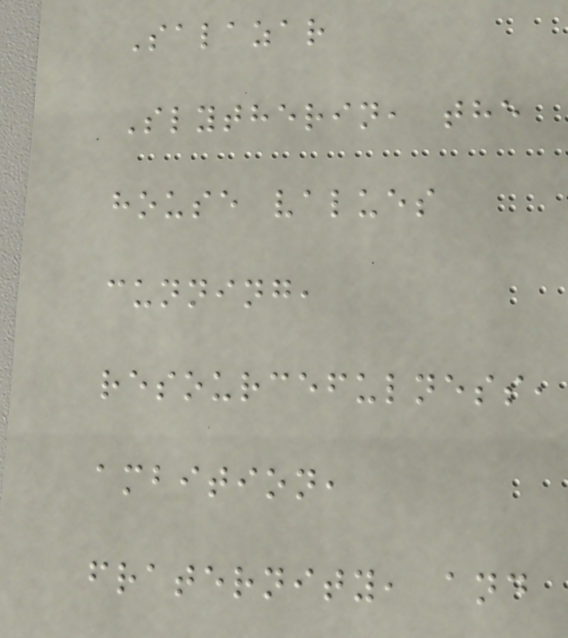Salazar
Slytherin, the
house values
cunning,
resourcefulness,
ambition,
fraternity, and
